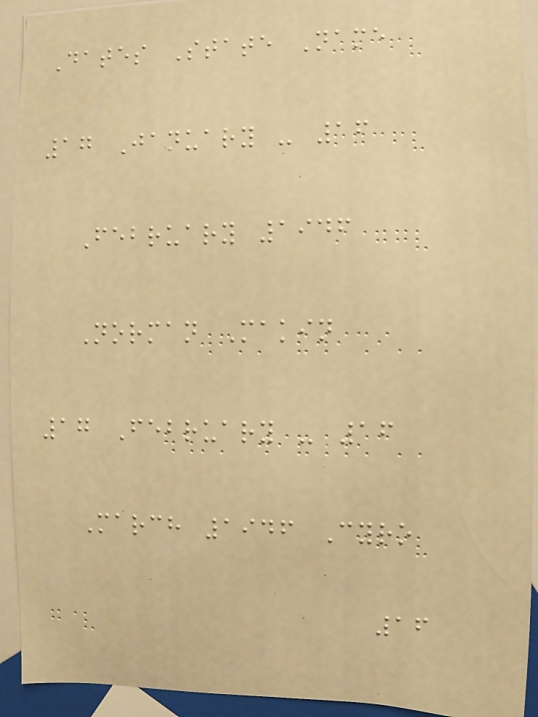Dates State Name
17 January - 16
February 1946
Norman Makin
17 February - 16
March 1946 Cyro
16
